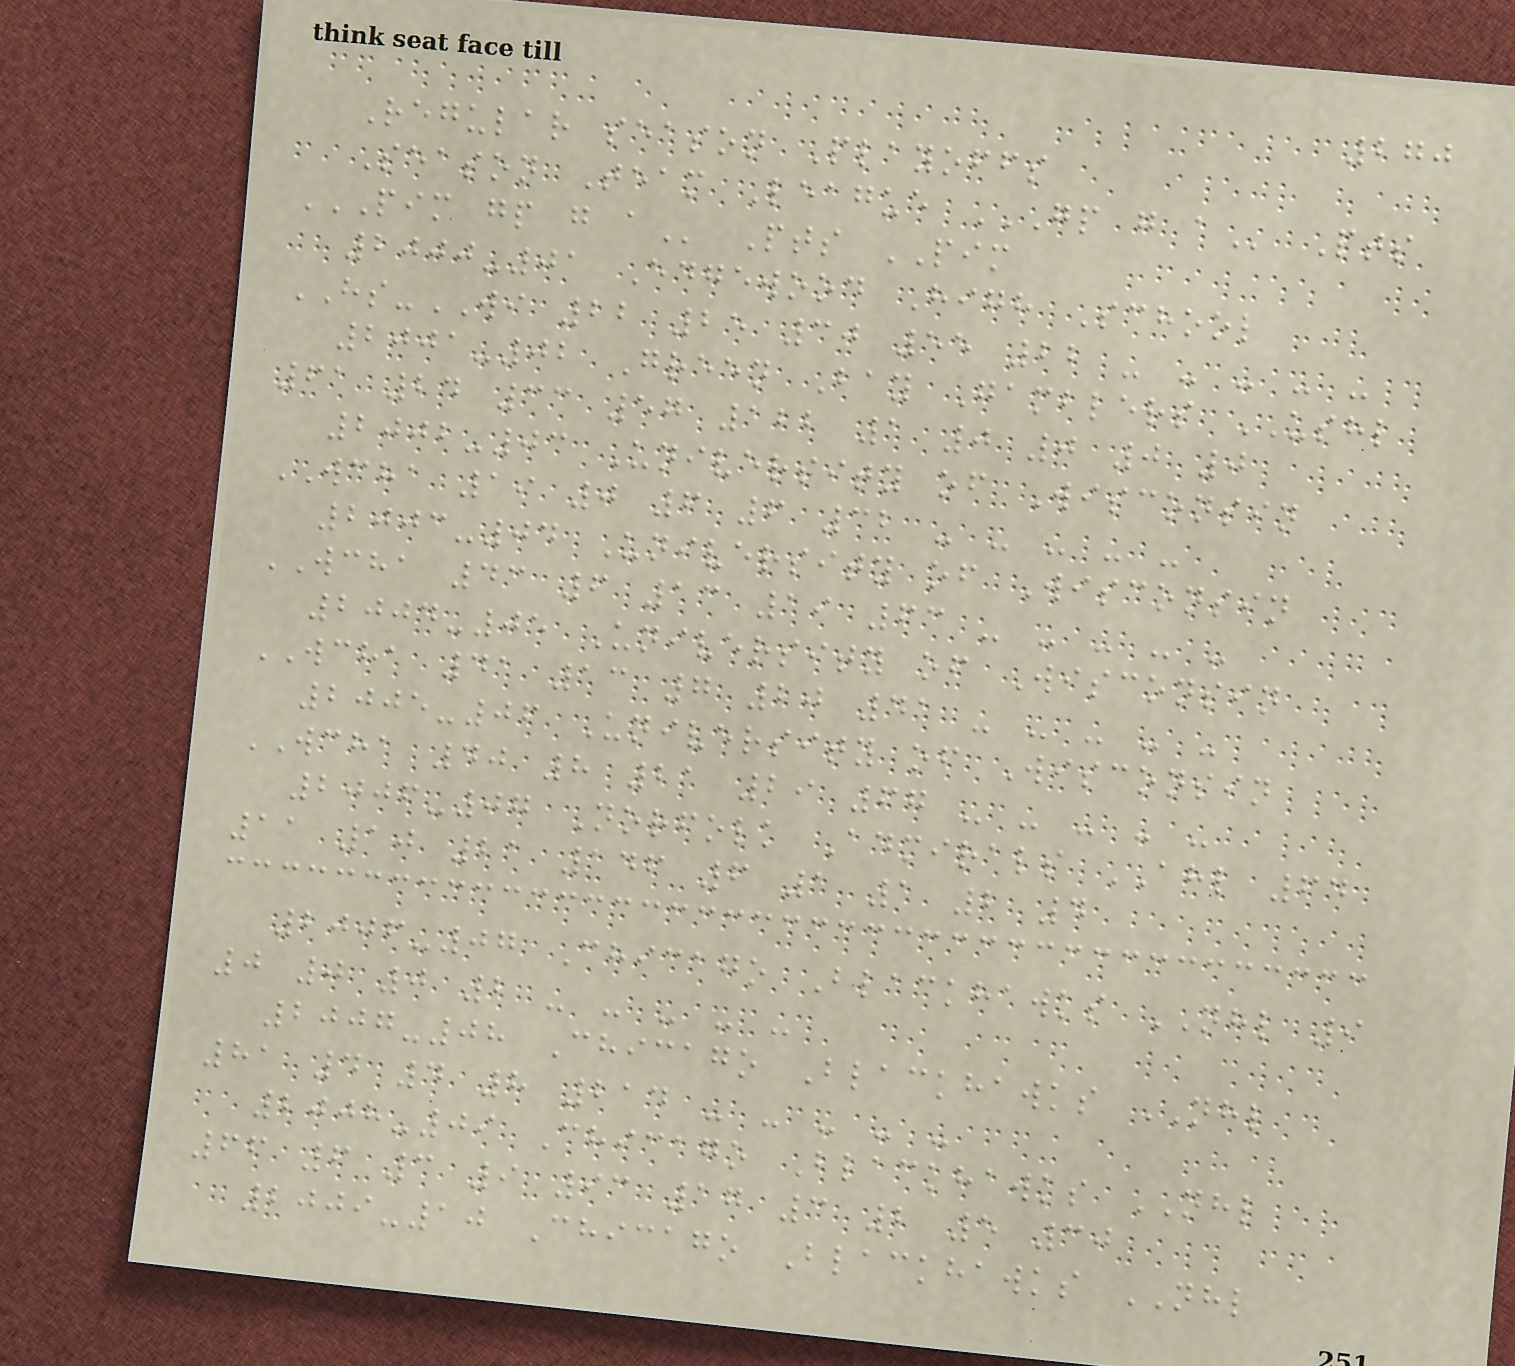270
Regular season Playoffs
Season Team League GP G A Pts
PIM GP G A Pts PIM
2000-01 Edgewood High School
HS-WI 22 25 30 55 22 - - - - -
2001-02 Green Bay Gamblers USHL
61 24 33 57 122 1 0 0 0 0
2002-03 University of Wisconsin
WCHA 19 0 6 6 32 - - - - -
2003-04 University of Wisconsin
WCHA 43 6 13 19 63 - - - - -
2004-05 University of Wisconsin
WCHA 41 13 7 20 41 - - - - -
2005-06 University of Wisconsin
WCHA 40 8 21 29 67 - - - - -
2006-07 Norfolk Admirals AHL 64
11 10 21 146 6 1 1 2 4
2006-07 Chicago Blackhawks NHL 9
0 0 0 2 - - - - -
2007-08 Chicago Blackhawks NHL
81 4 4 8 214 - - - - -
2008-09 Chicago Blackhawks NHL
66 6 3 9 93 17 3 2 5 30
2009-10 Chicago Blackhawks NHL
